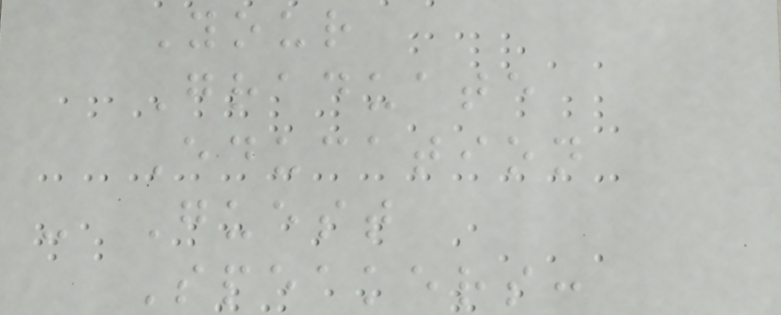Your
Graduate
Education
- Guest
Speakers:
